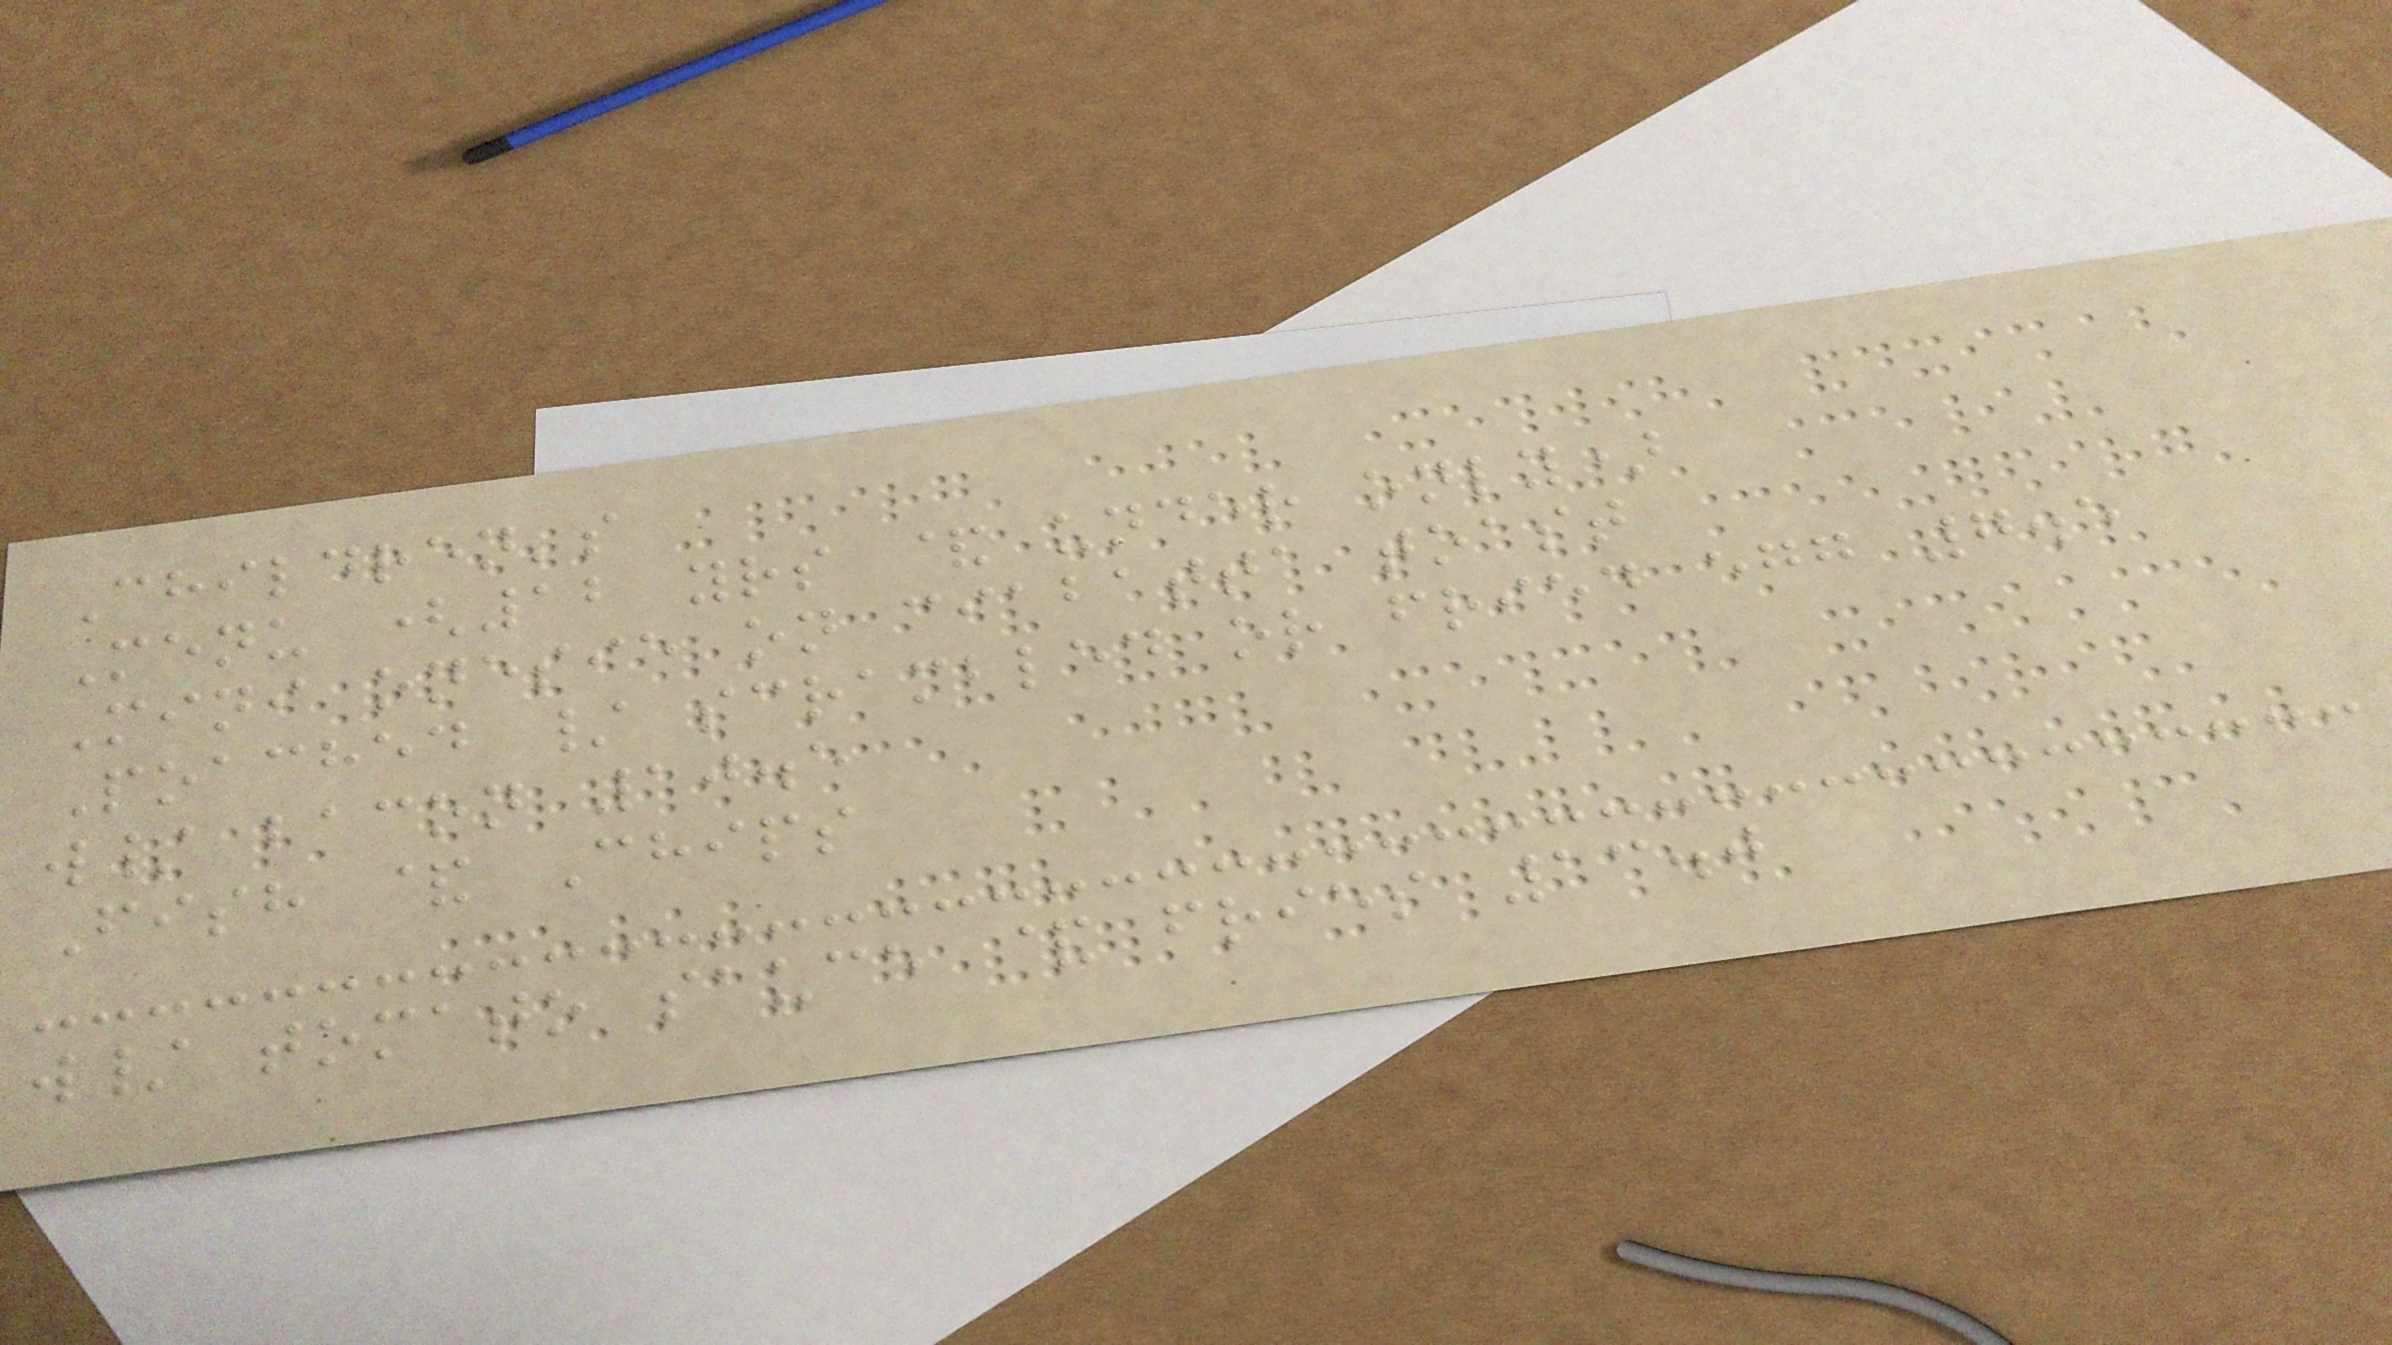Children's
Menu (12 yrs & under only)
Mini onesie on ciabatta toast
Poached / scrambled or fried egg 7.5
w/ bacon 10.5
Fish & Chips
w/ tomato sauce & fries 13.0
